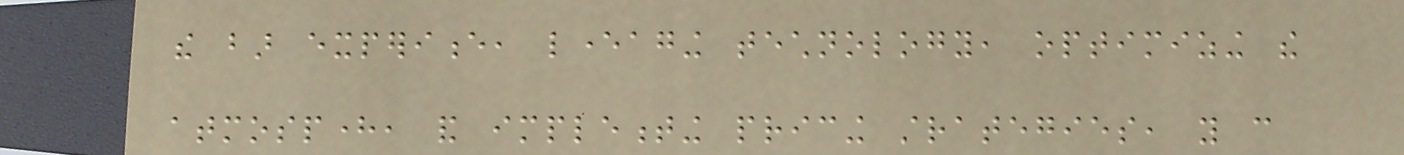the bar experience, leveraging technology, optimizing the
atmosphere, and implementing pricing strategies, you can
